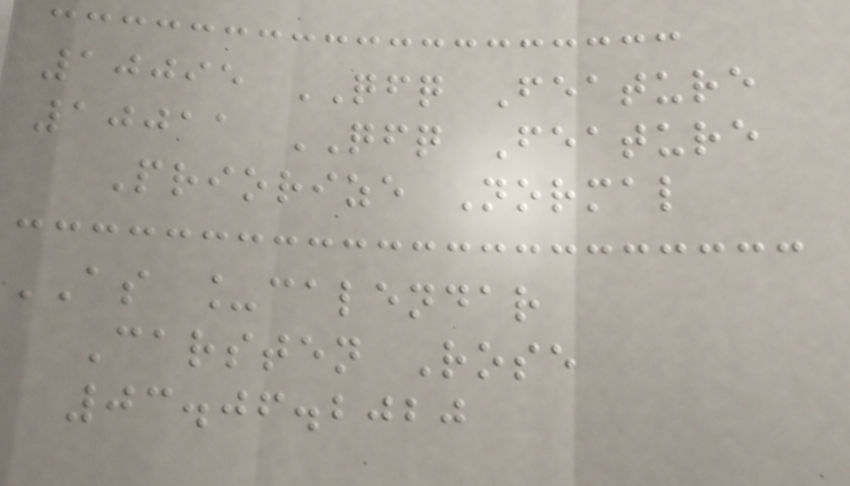10095 QFQ Feature
10011 QFQ Feature
Priorize Normal
AS _calendar
Carsten Rose
03.06.2020
